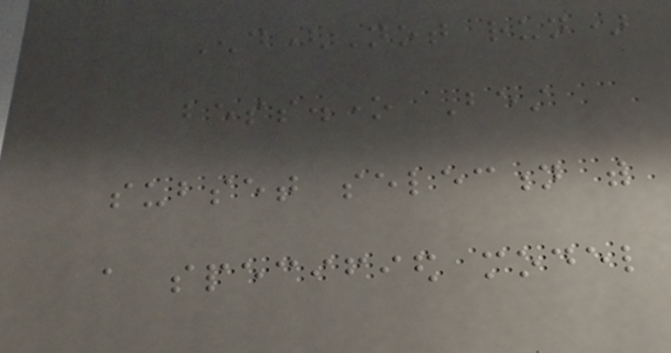End(Not run)
bess.one Best
subset selection with
a specified model
